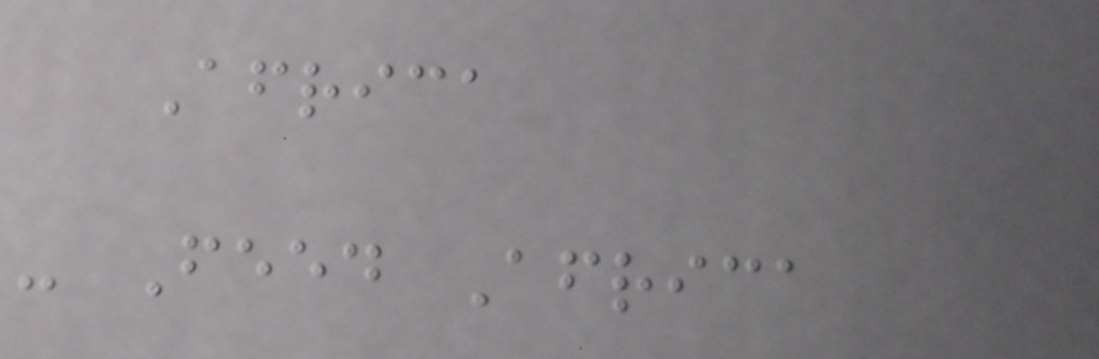Africa
- Feed Africa
